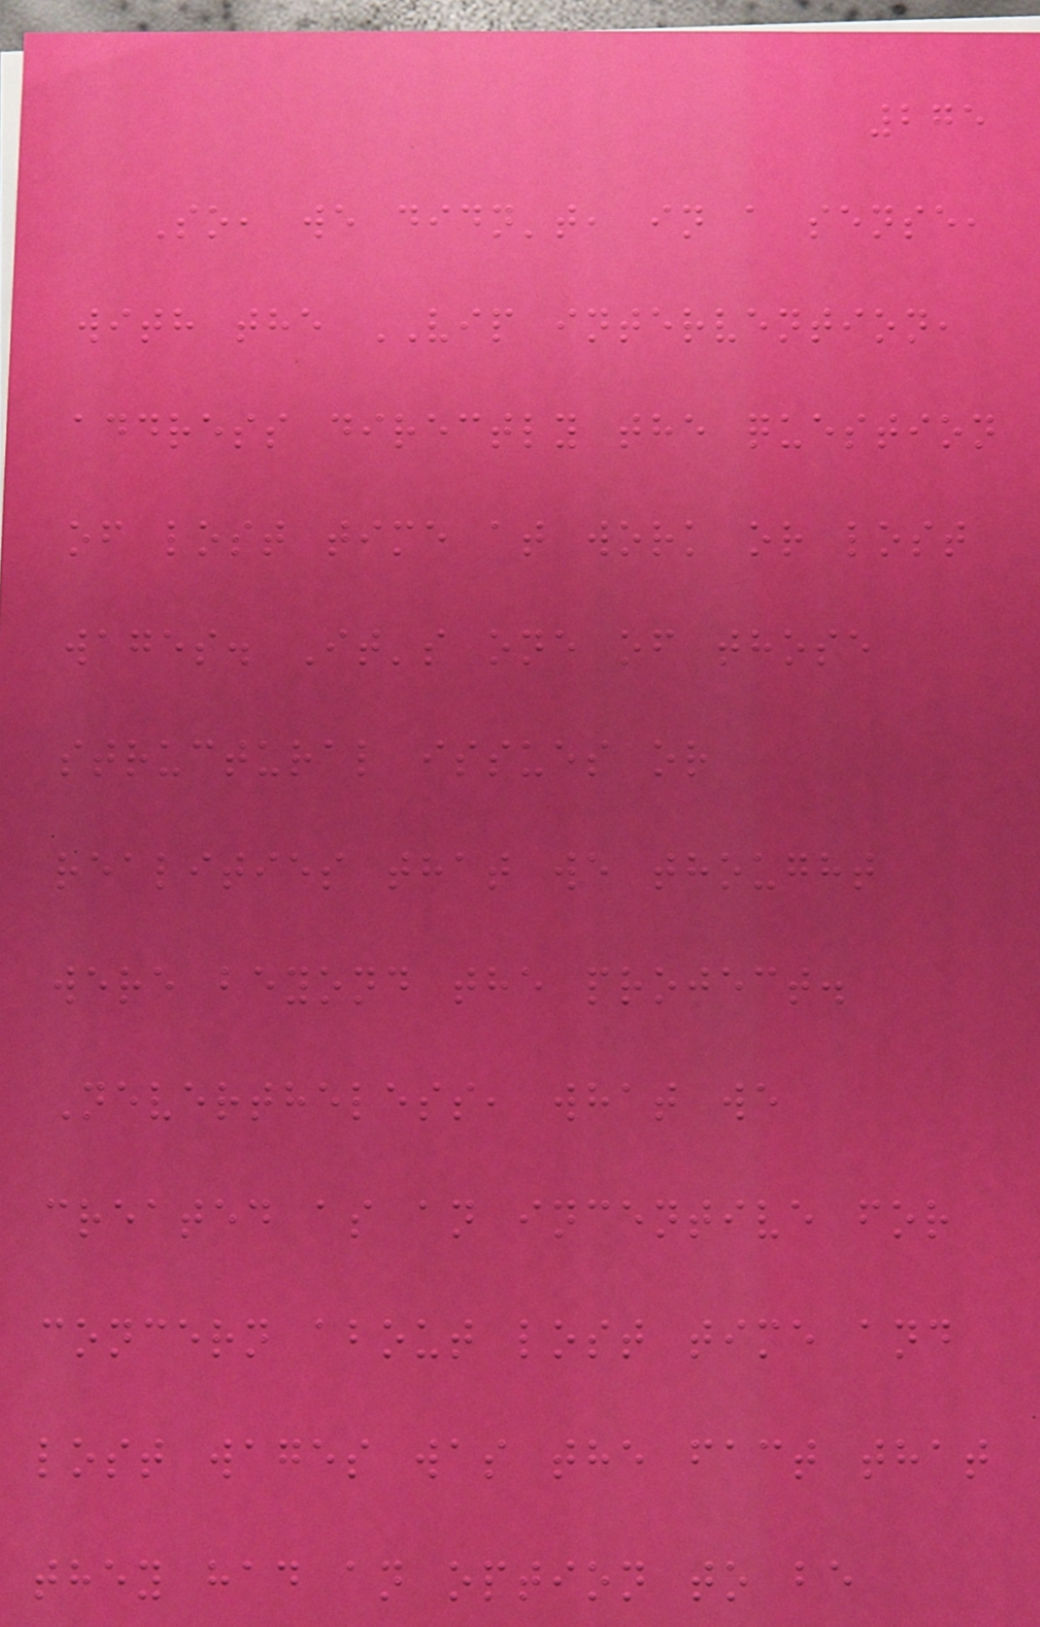275
So, we didn't, in a sense,
with the VIP intervention,
address directly the question
of lost time at work or lost
wages. It's one of those
structural issues or
realities that we thought
were beyond the project.
Nevertheless, what we
created as an incentive for
concern about lost time and
lost wages was the fact that
they had an option to be
